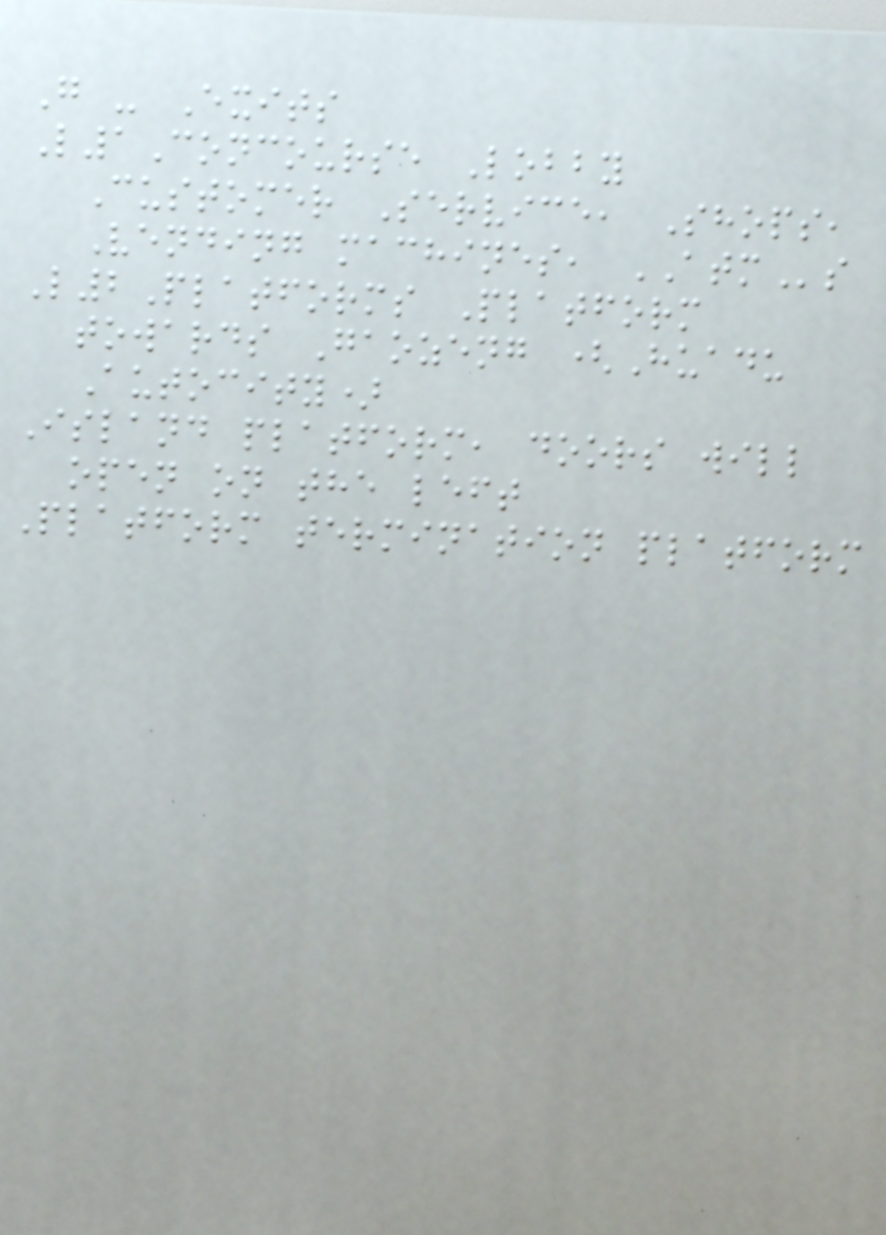G - Exits
L1Concourse Lobby
Customer Service, Shops,
Vending machines, ATMs
L2Platforms Platform
towards Gaozeng (Huadu
Autocity)
Island platform, doors will
open on the left
Platform termination platform
